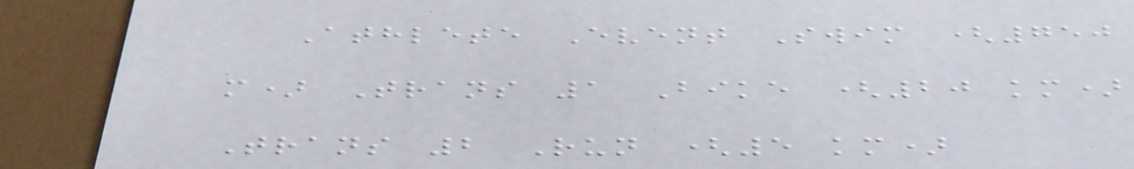Athlete Event Swim (750
m) Trans 1 Bike (20 km)
Trans 2 Run (5 km)
